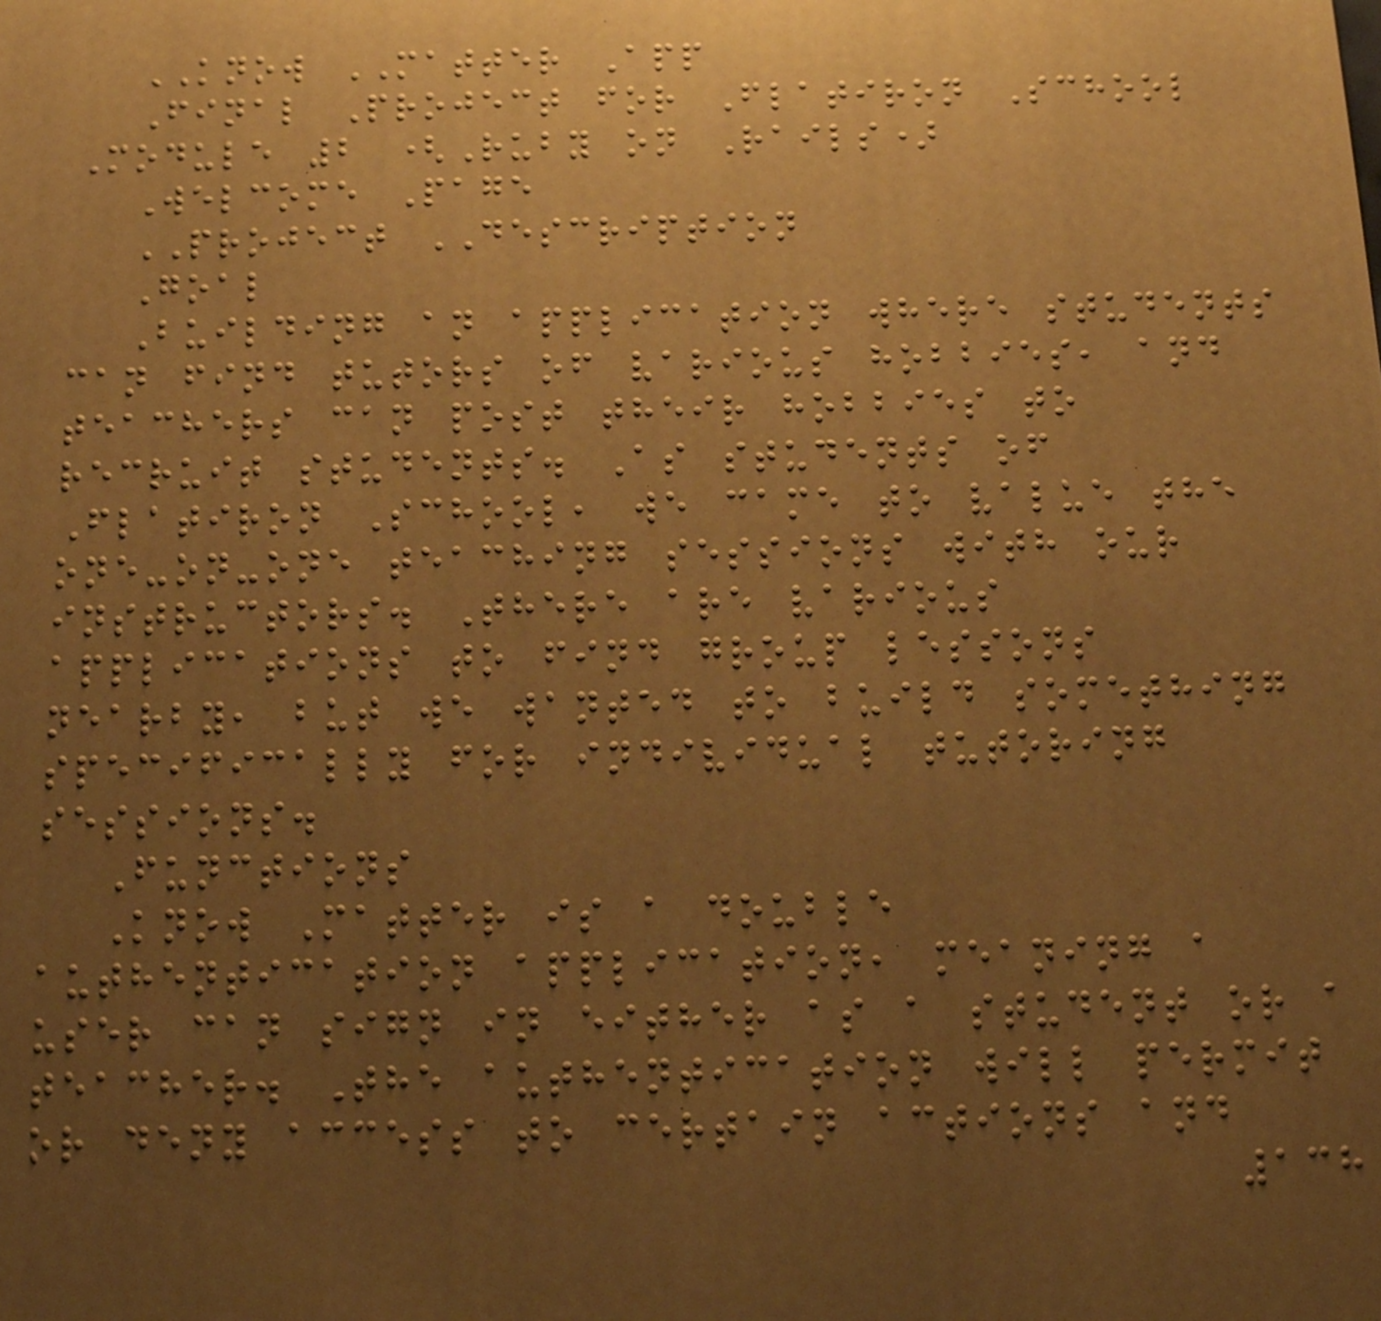KNOW MATTER App
Final Project for Flatiron School
Module 2 (Ruby on Rails)
Welcome Page
PROJECT DESCRIPTION
Goal
Building an application where students
can find tutors of various hobbies, and
teachers can post their hobbies to
recruit students. As students of
Flatiron School, we came to value the
one-on-one teaching sessions with our
instructors. There are various
applications to find group lessons
nearby, but we wanted to build something
specifically for individual tutoring
sessions.
Functions
Know Matter is a double
authentication application, meaning a
user can sign in either as a student or a
teacher. The authentication will permit
or deny access to certain actions and
138
